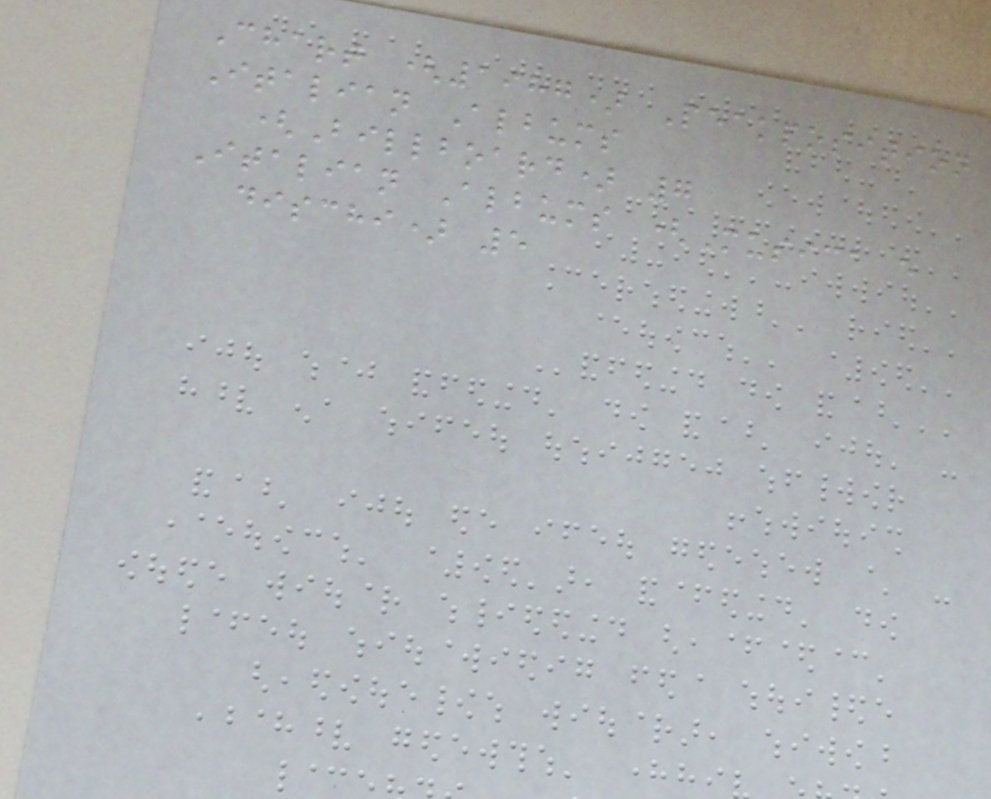Chart (1987) Peakposition
Italian Albums
(Billboard) 7
Italian Albums (Musica e
dischi) 5
